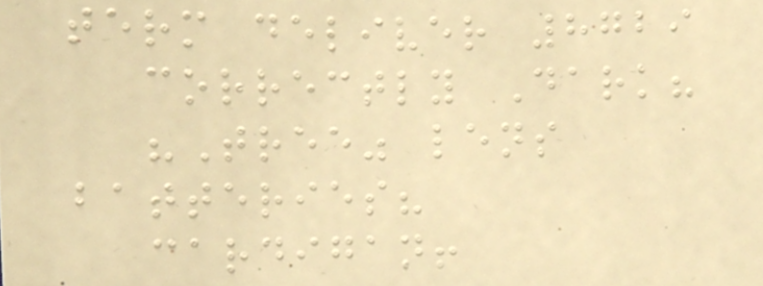term deliver 8729
correctly Dark?
"Tree" lens
batteries?
cardigan!
